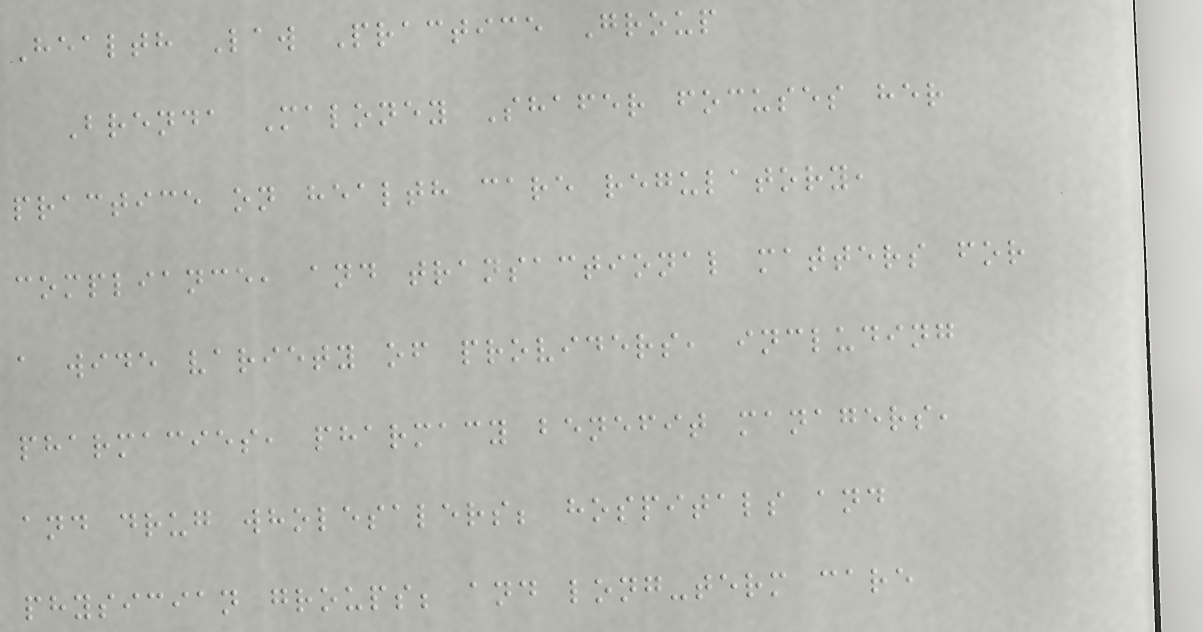Health Law Practice Group
Brenda Maloney Shafer focuses her
practice on health care regulatory,
compliance, and transactional matters for
a wide variety of providers, including
pharmacies, pharmacy benefit managers,
and drug wholesalers; hospitals and
physician groups; and long-term care
